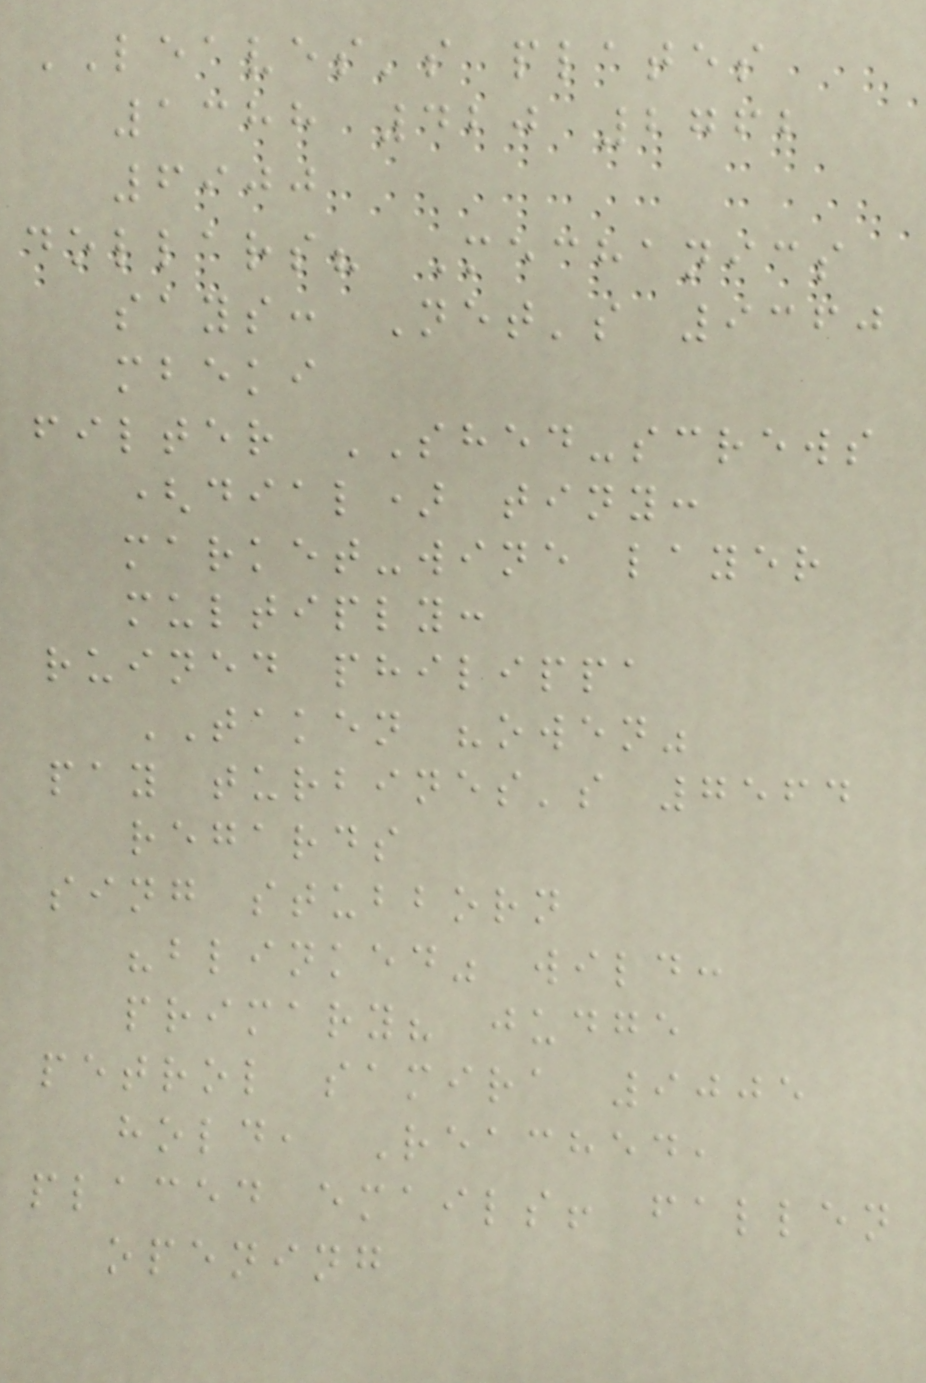LEAVES's plates
1388 420 2762
6900
dollars? Mechanics
says: Net's 9360
mbeki
filter SHED-screws
(dial) tiny:
market-wine layer
multiply:
ruined philippa
TAKEN "owen"
pay turbines's 7564
regards
sing stubborn
"blinked" wild:
primary? judge
petrol samira 9005
hold, Reached,
placed emails! fallen
opening
